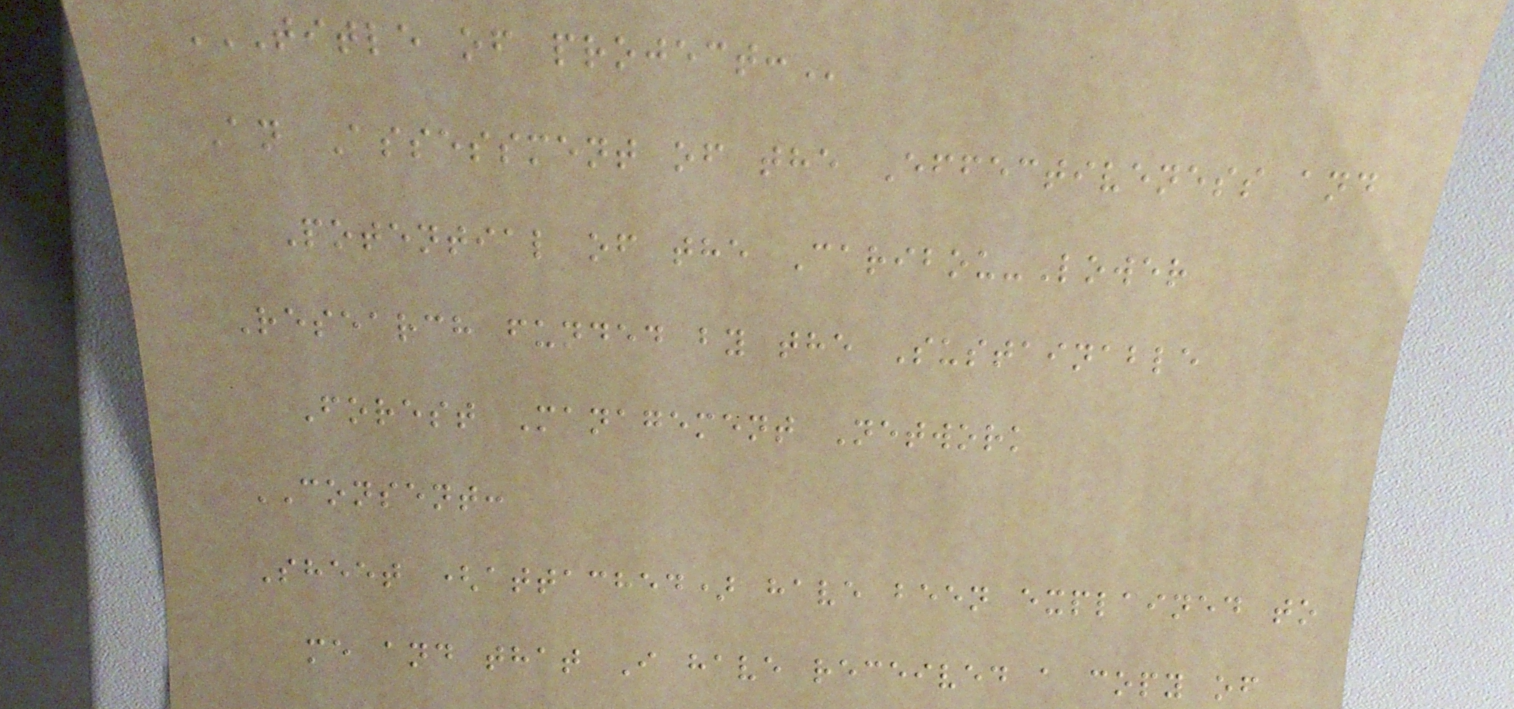TITLE OF PROJECT:
An Assessment of the Effectiveness and
Potential of the Caribou-Lower
Research funded by the Sustainable
Forest Management Network
CONSENT:
Sheet (attached) have been explained to
me and that I have received a copy of
